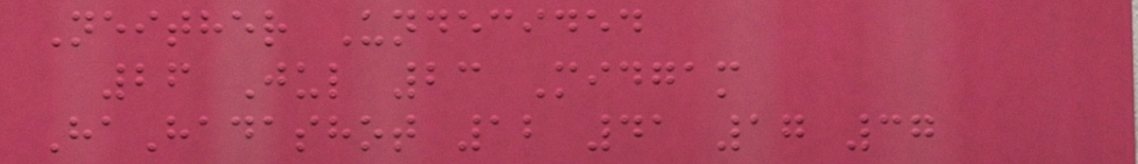Neither Undecided
26 Jul 23 Midgam
HaHadashot 12 41 17 37
